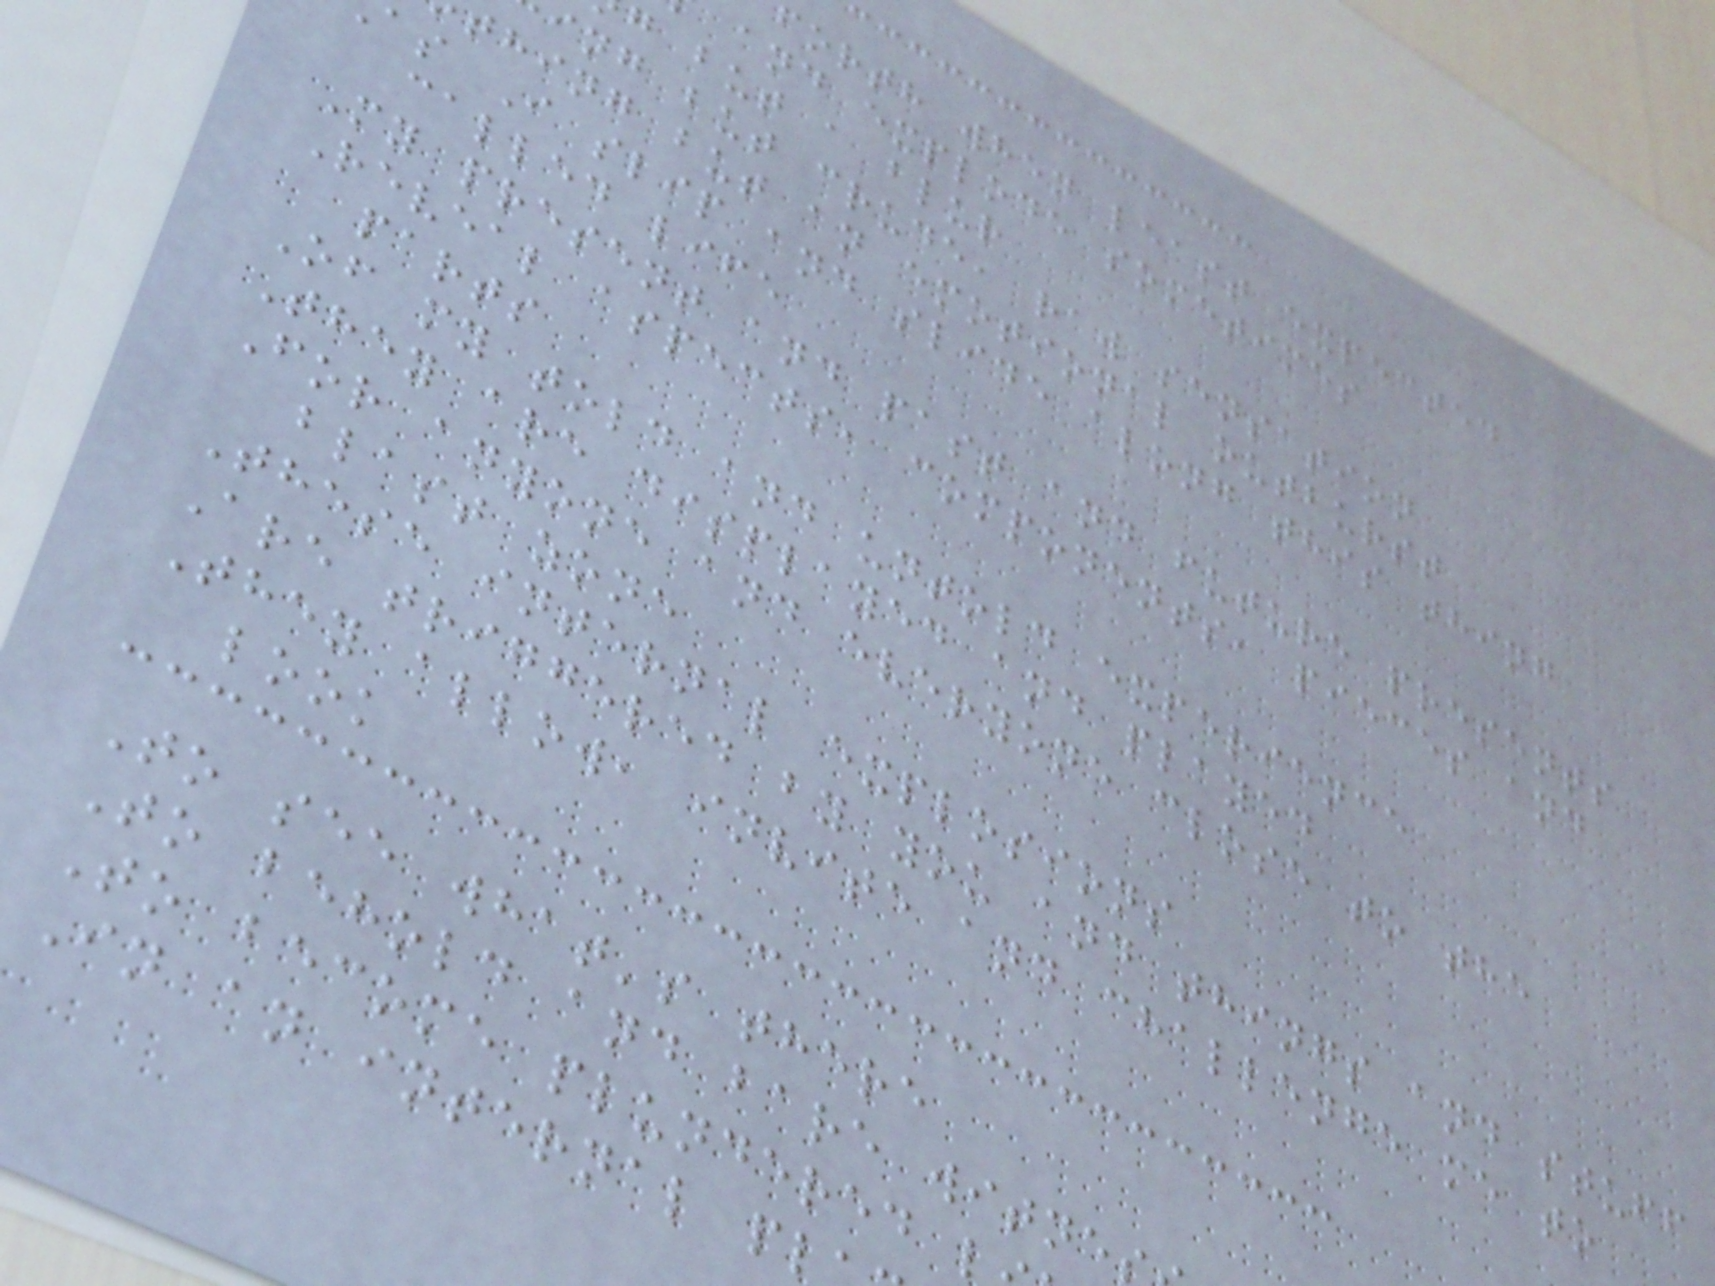forth when least expected
and explode sometimes
g but a blur
ing but crude, raw sensation
thing but an emotional outburst
as I slip and slide along this thing
called life
My present and past and future presents
Reveal aspects, components, pieces and
parts
Of my told and untold experience
They are displayed and played
For anyone and everyone close to the
blast zone
These internal explosions
Are triggered by you and things and stuff
They allow, invite and challenge me to
look
To see what's there
To behold and bare witne
To become plundered
In an internal pl
